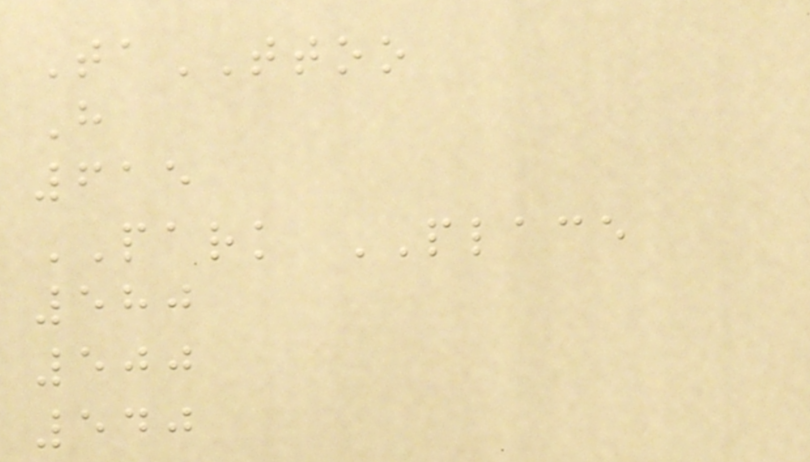TaTTOO
H
615
PARK PLACE
580
500
540
